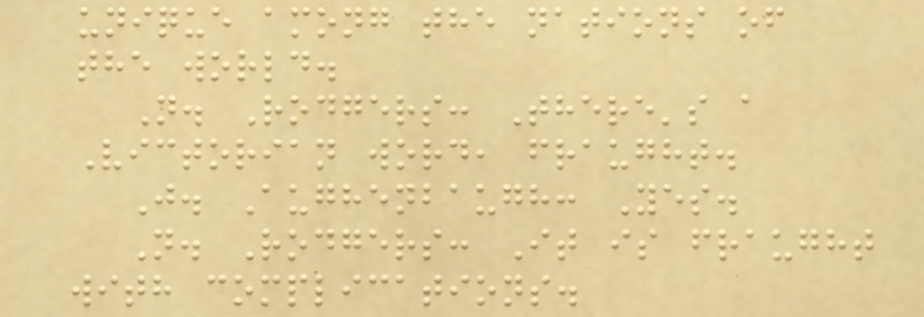unique among the nations of
the world.
N. Rodgers: There's a
Victorian word, fraught.
J. Aughenbaugh: Yes.
N. Rodgers: It is fraught
with complications.
